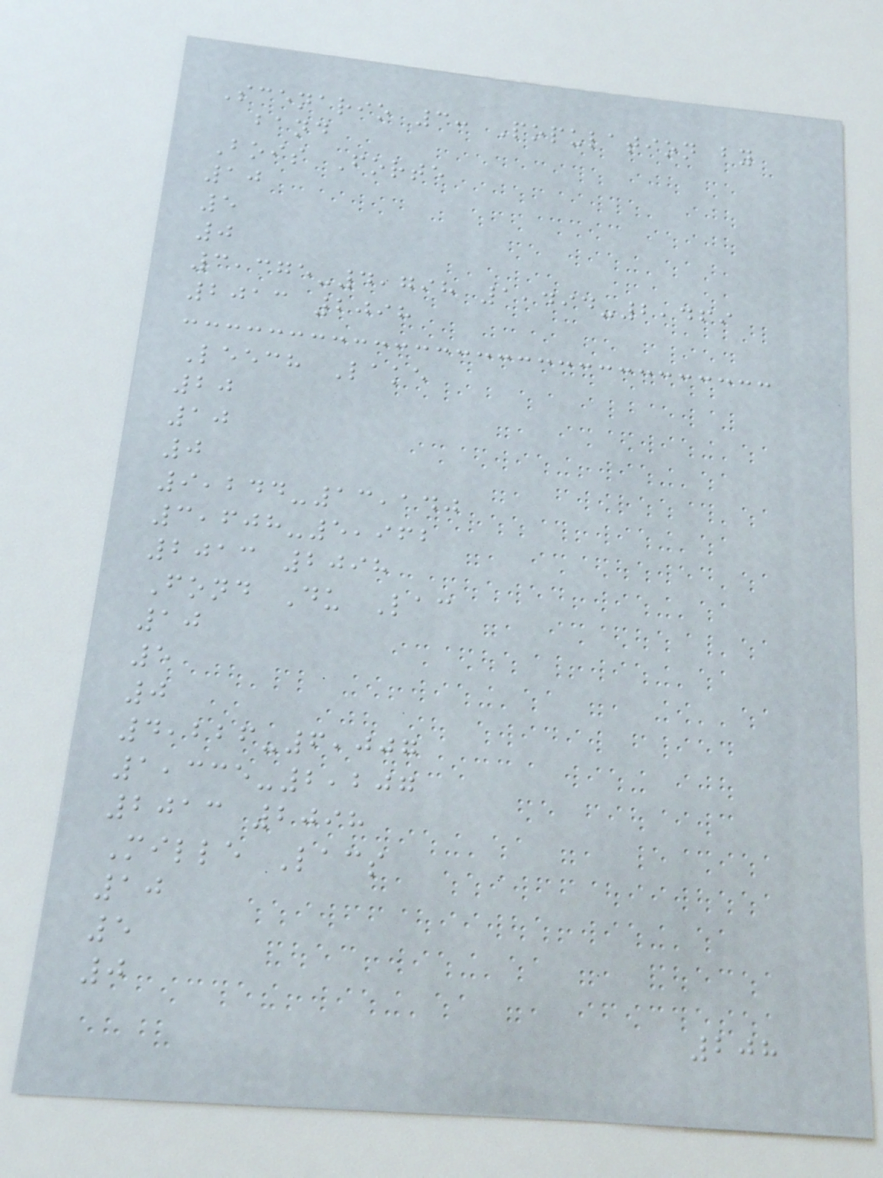Scenario 3: Population by
band
Bois Forte
10
5
0
3,375-4,798 1,494-2,469
2013 2098
Leech Lake
20
10
0
9,244-13,140
3,608-5,962
2013 2098
Fond Du Lac
10
5
0
4,226-6,007
1,335-2,207
2013 2098
Mille Lacs
10
5
0
208
